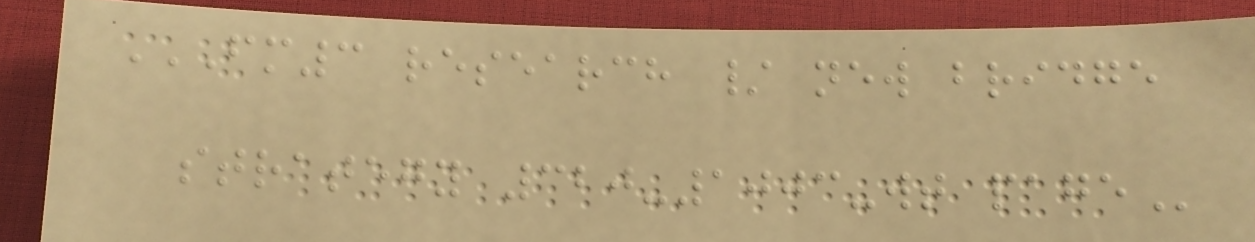FM3 RESEARCH / NEW BRIDGE
STRATEGY 320-1003-WT PAGE
